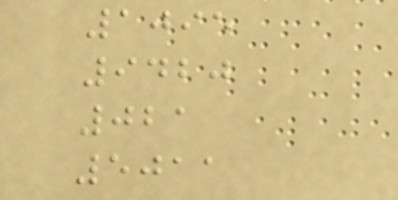1095
9420
021
5011
